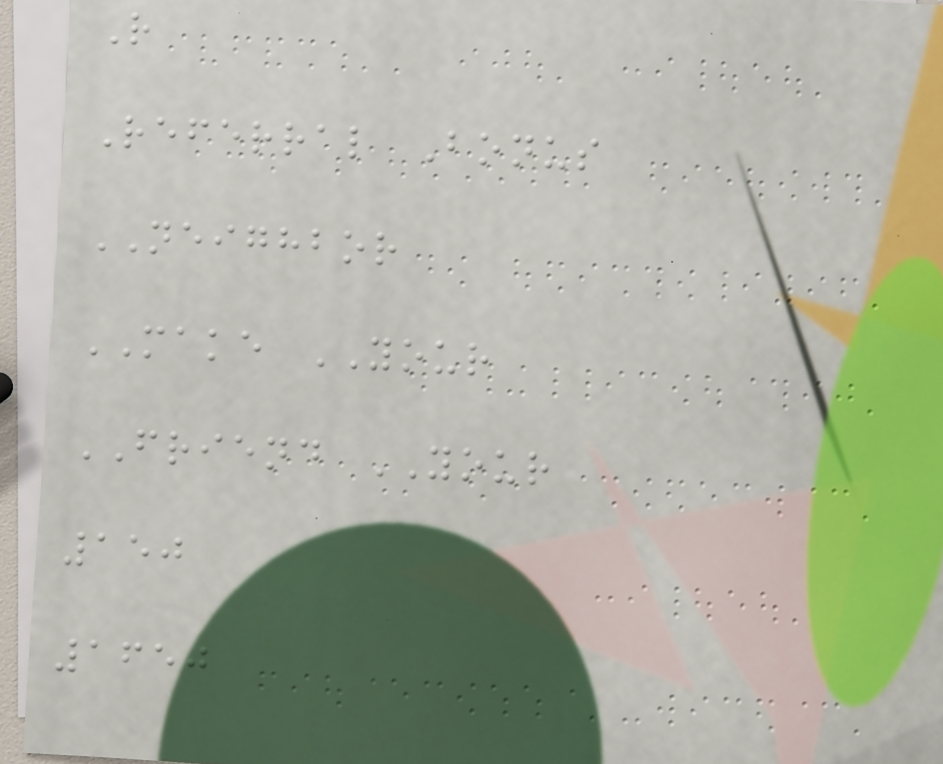R
Referral Bonus
NEIGHBOR
MAKE YOUR
FRIEND YOUR
150
1650
